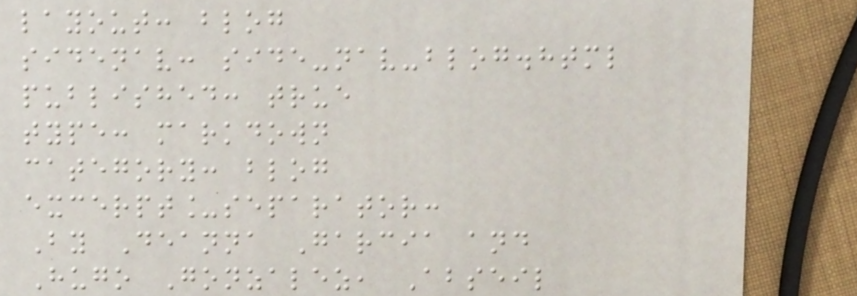layout: blog
sidenav: side-nav-blog.html
published: true
type: markdown
category: blog
excerpt_separator:
By Deanna Garcia and
Hugo Gonzalez, Abseil
